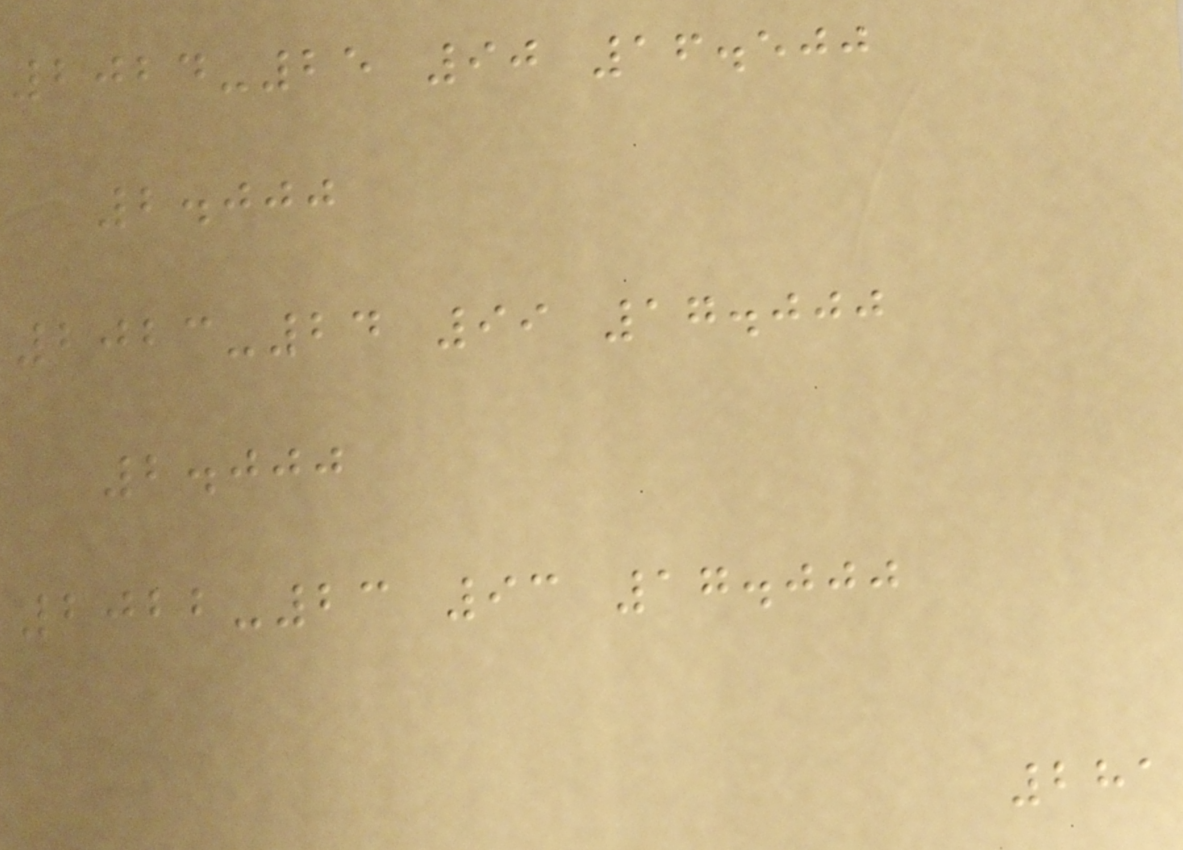2024-25 90 16.500
2.000
2023-24 99 17.000
2.000
2022-23 93 17.000
281
